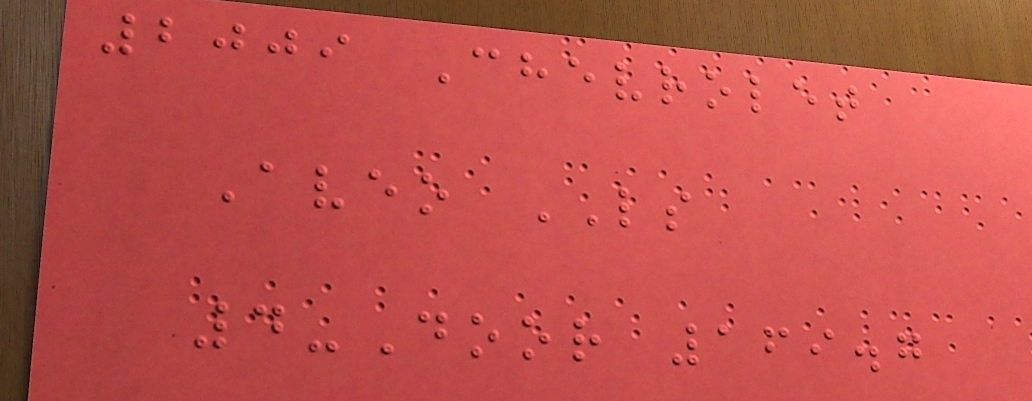2009 Chevrolet
Aveo LS
4-Door 169.7
